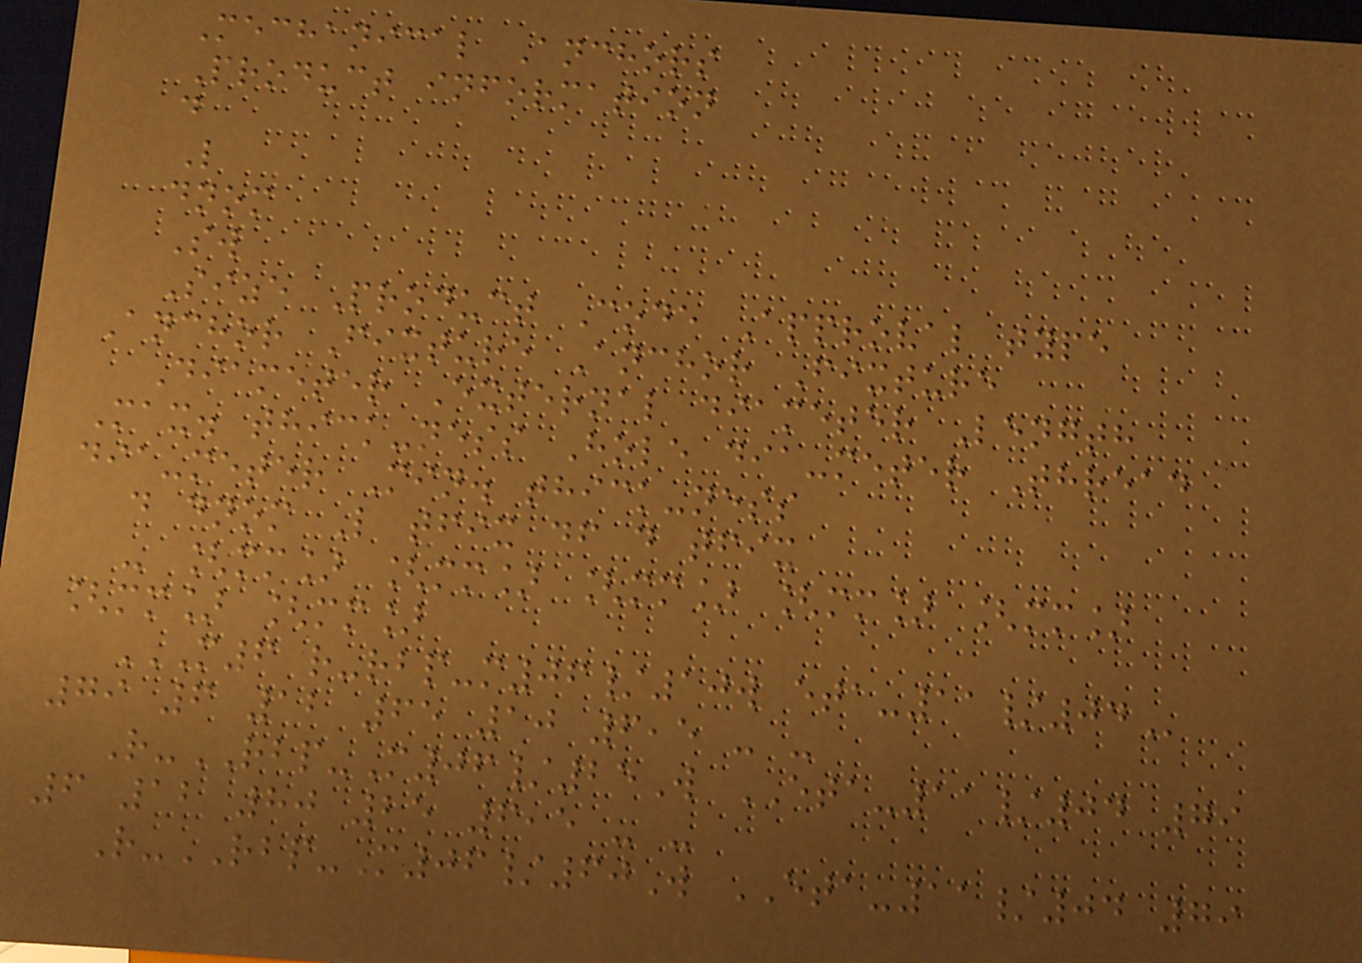Mechanical Anchors
Product information
d
L
dnom
Sw
Size Product Code Approval type
Anchor Fixture Anchor Fixture
Diameter External diameter Length
Max. thick-ness Hole dia-meter Thread
dia-meter Min. thick-ness
d dnom L tfix df d tfix
- [mm] [mm] [mm] [mm] [mm]
[mm] [mm]
M6 R-RBP-M06/10W ETA-11/04
79 6 12 65 10 6,5 - -
R-RBP-M06/25W ETA-11/04 79
6 12 80 25 6,5 - -
R-RBP-M06/60W ETA-11/04 79
